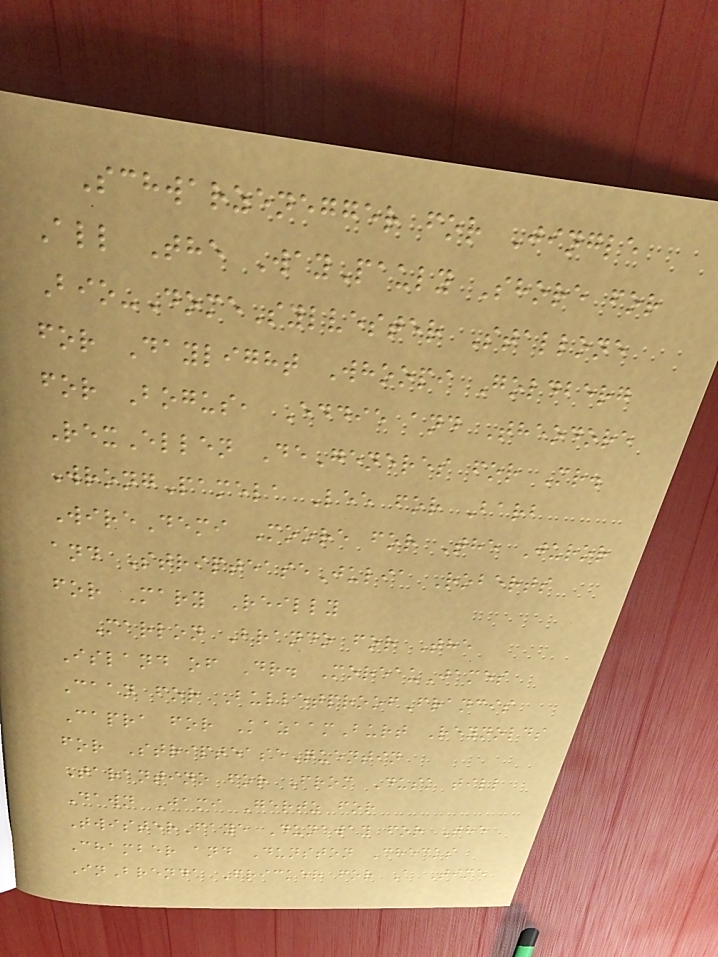Schwarzenegger for Jingle
All The WayPauly Shore for
Bio-DomeSylvester Stallone
for Daylight Whoopi Goldberg
for Bogus, Eddie and Theodore
RexEllen DeGeneres for Mr.
WrongPamela Lee for Barb
WireDemi Moore for The Juror
and StripteaseJulia Roberts
for Mary Reilly
Marlon Brando for The
Island of Dr. MoreauJames
Caan for BulletproofFrancis
Capra for KazaamBurt Reynolds
for StripteaseQuentin
Tarantino for From Dusk till
Dawn Jami Gertz for
TwisterFaye Dunaway for The
Chamber and Dunston Checks
InBrenda Fricker for A Time
